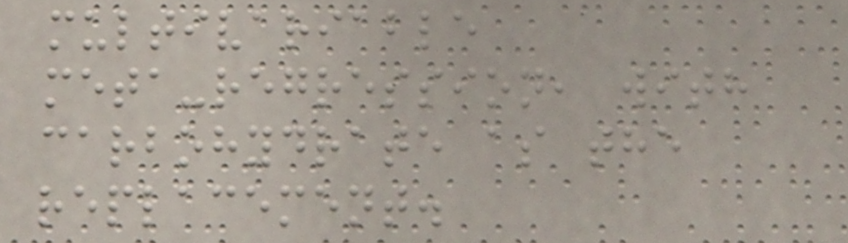multivariable
meta-regression, with
carbohydrate as the
replacement.
